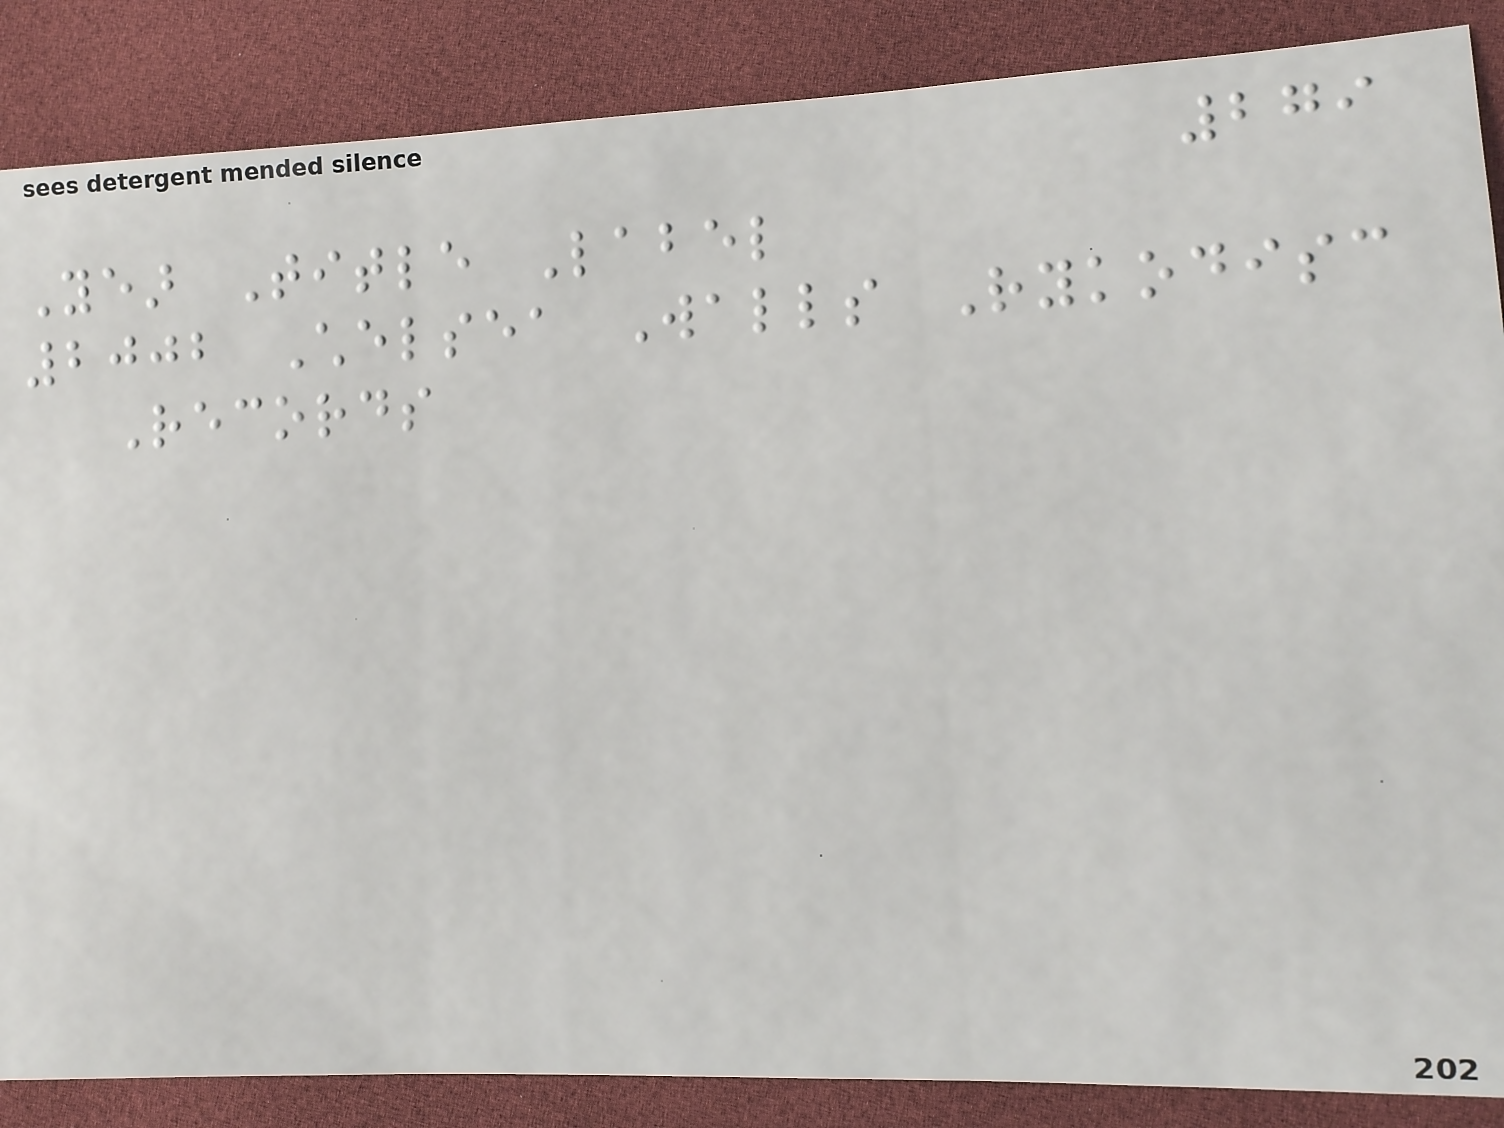279
Year Title Label
2002 Chelsea Walls Rykodisc
Records
